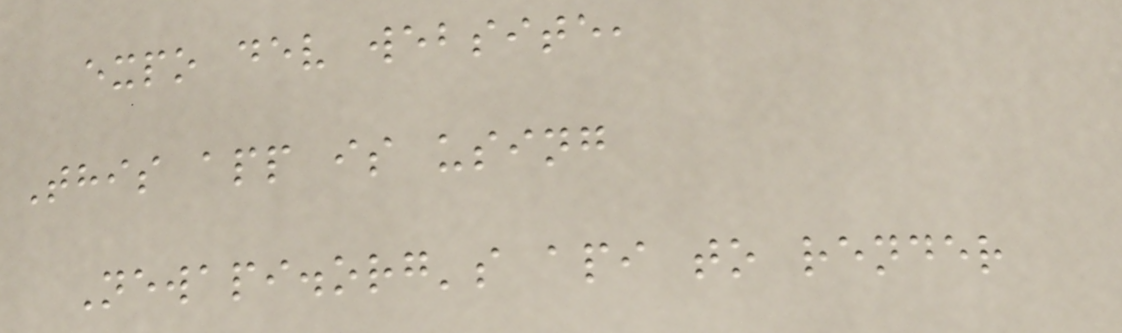expo dev website,
This app is using
Newapi.org's api to render
